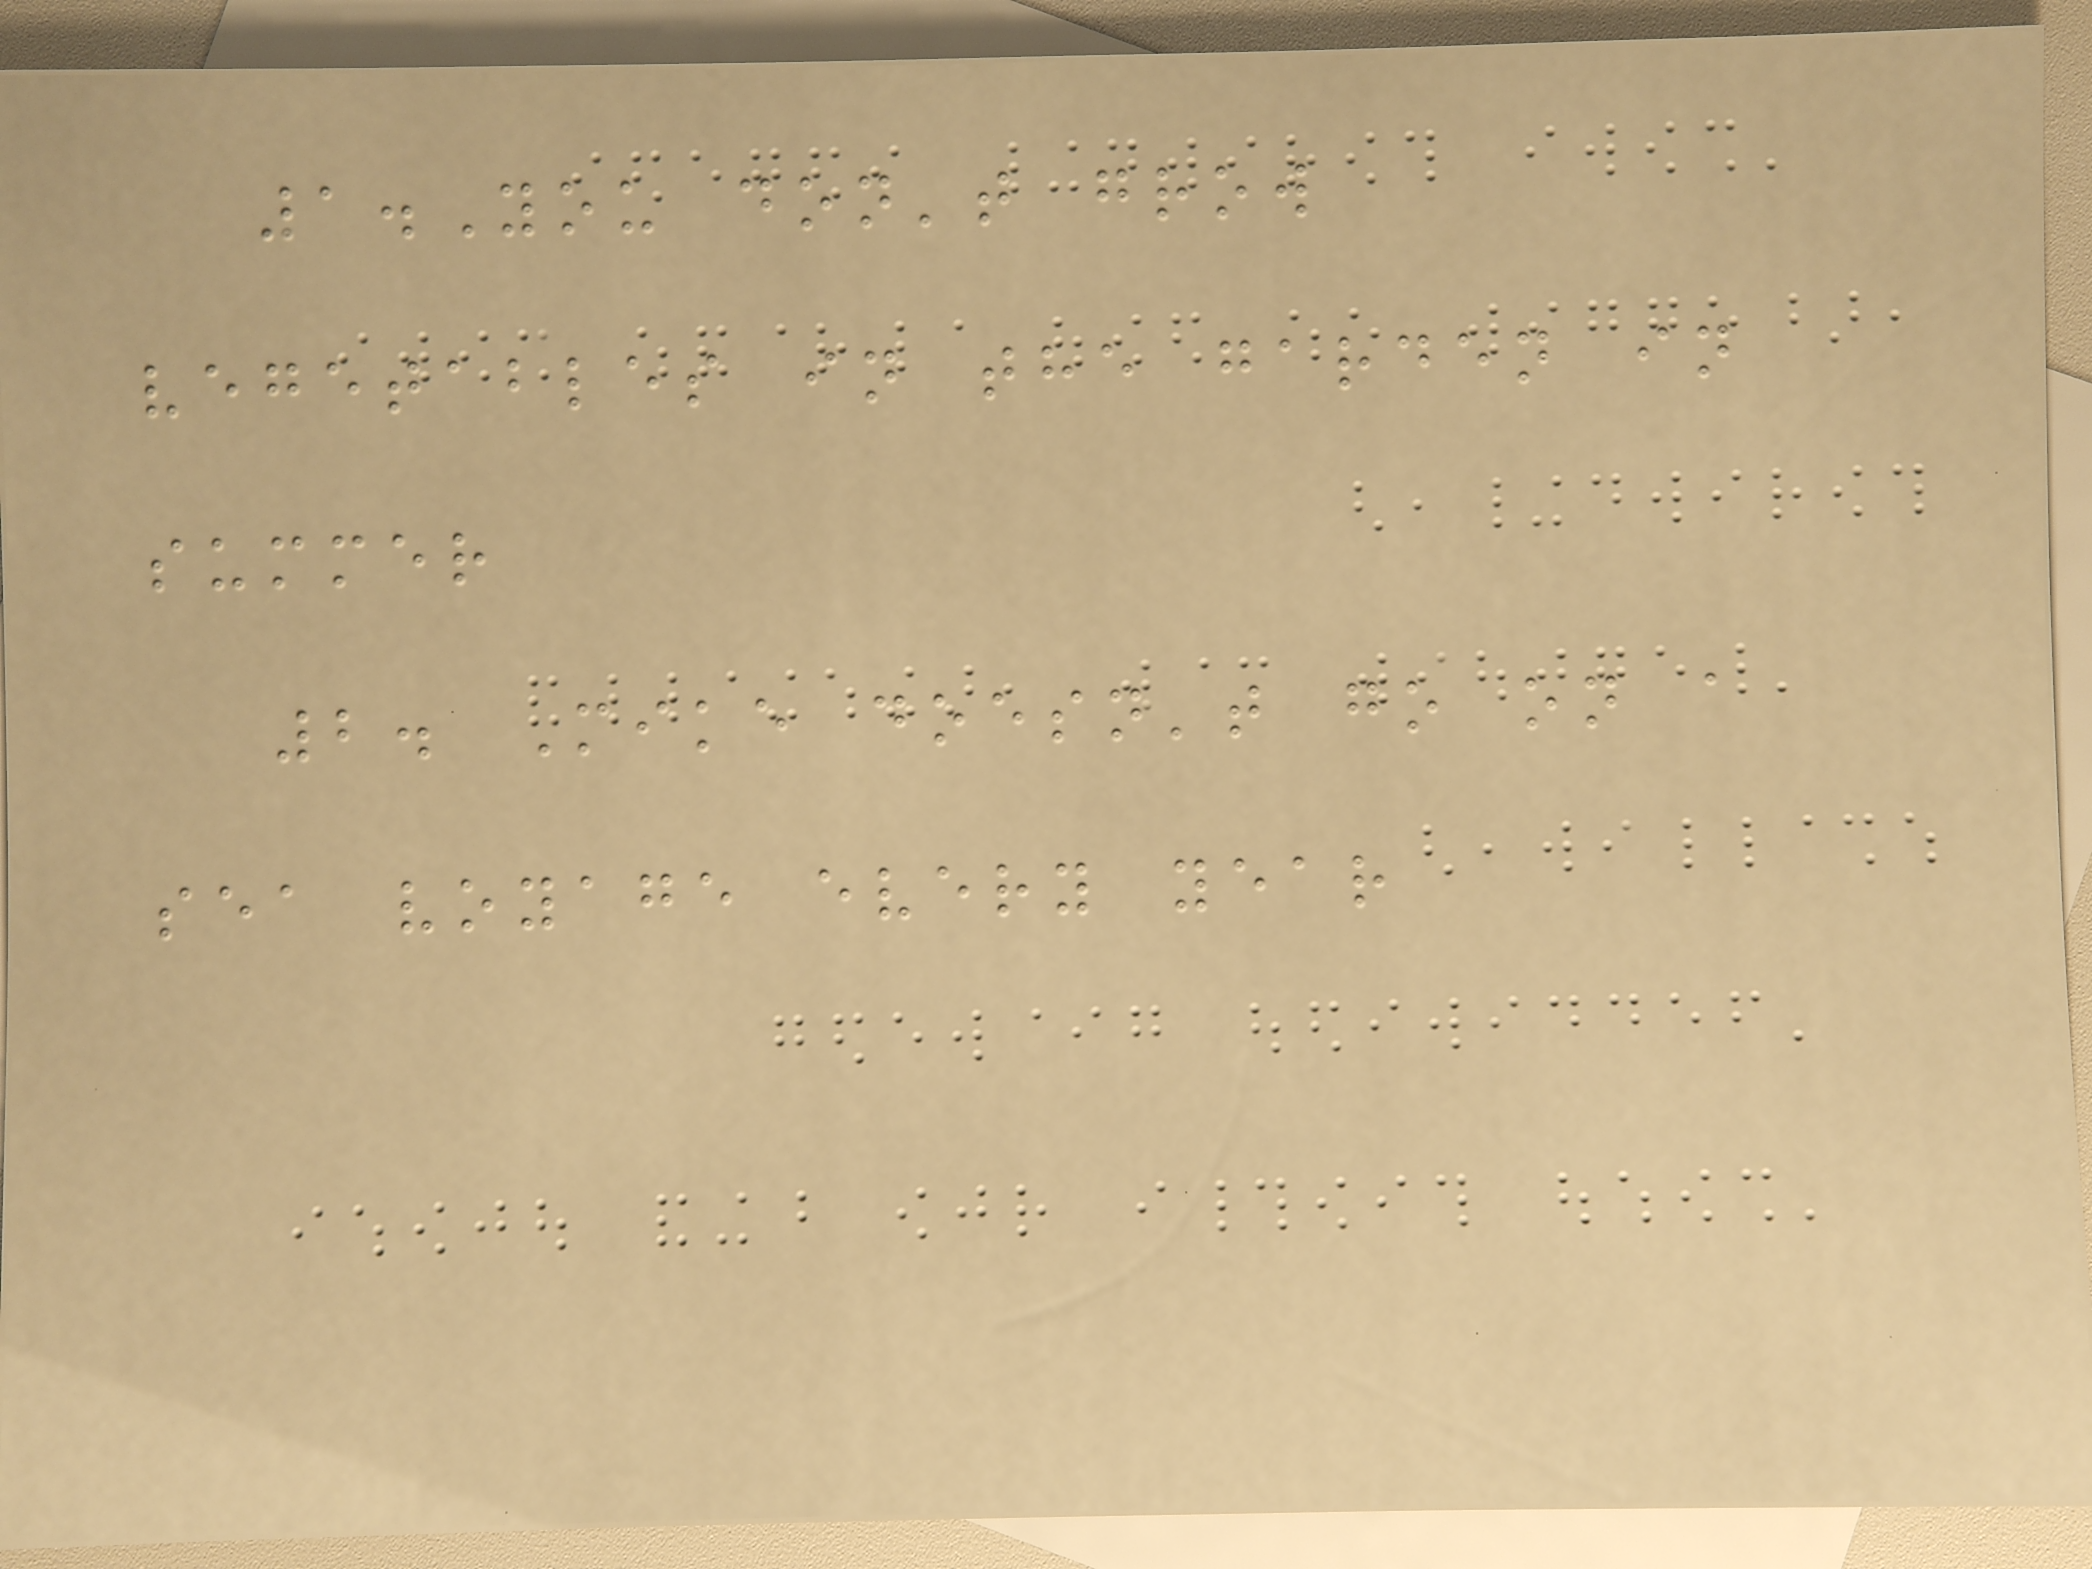1.You don't grow
vegetables in the garden in
summer
2. Mike doesn't go on a
sea voyage every year
